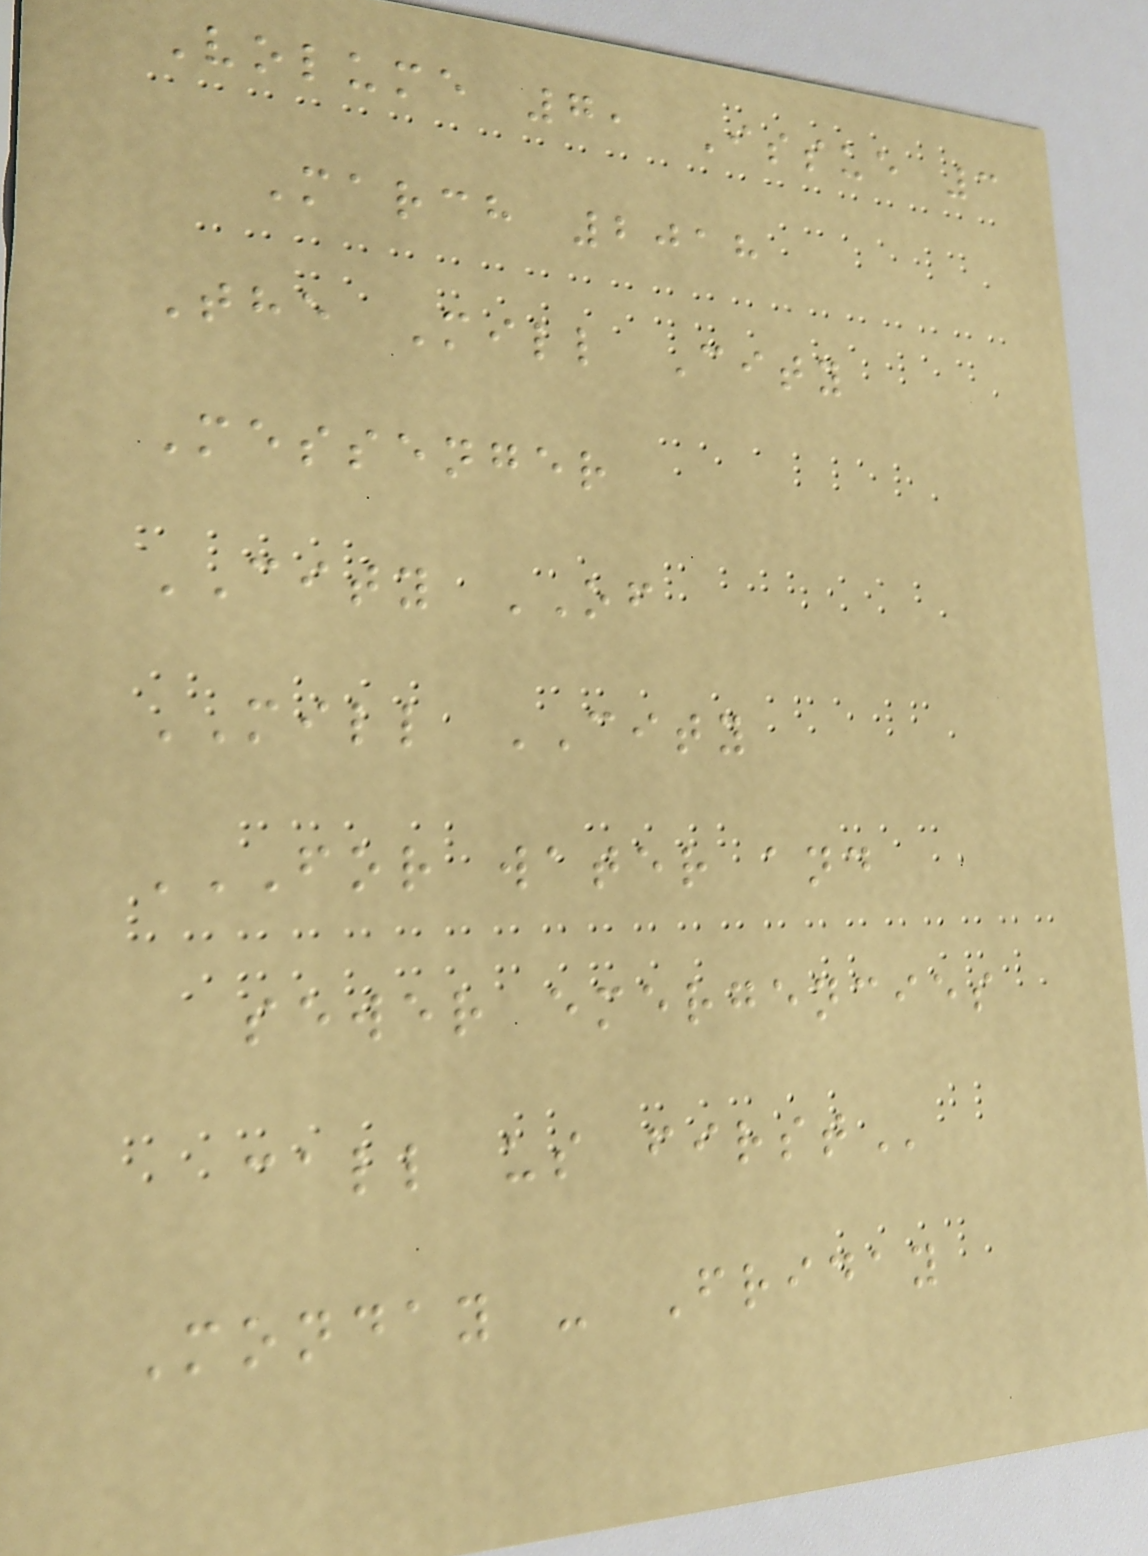Volume 7, Issue 3
March 2018
The Mill City
Messenger
CITY OF
MILL CITY
FOR WATER AND
SEWER EMERGENCIES
CALL US FIRST
Monday - Friday
